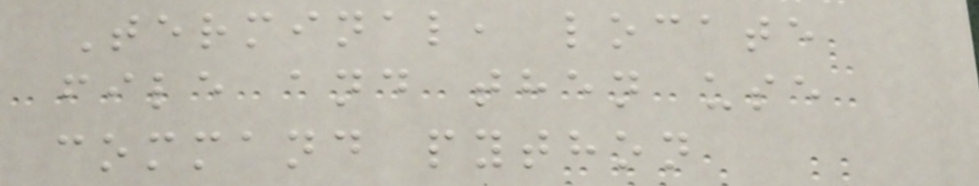Terminal, locate
file and then use
command python
